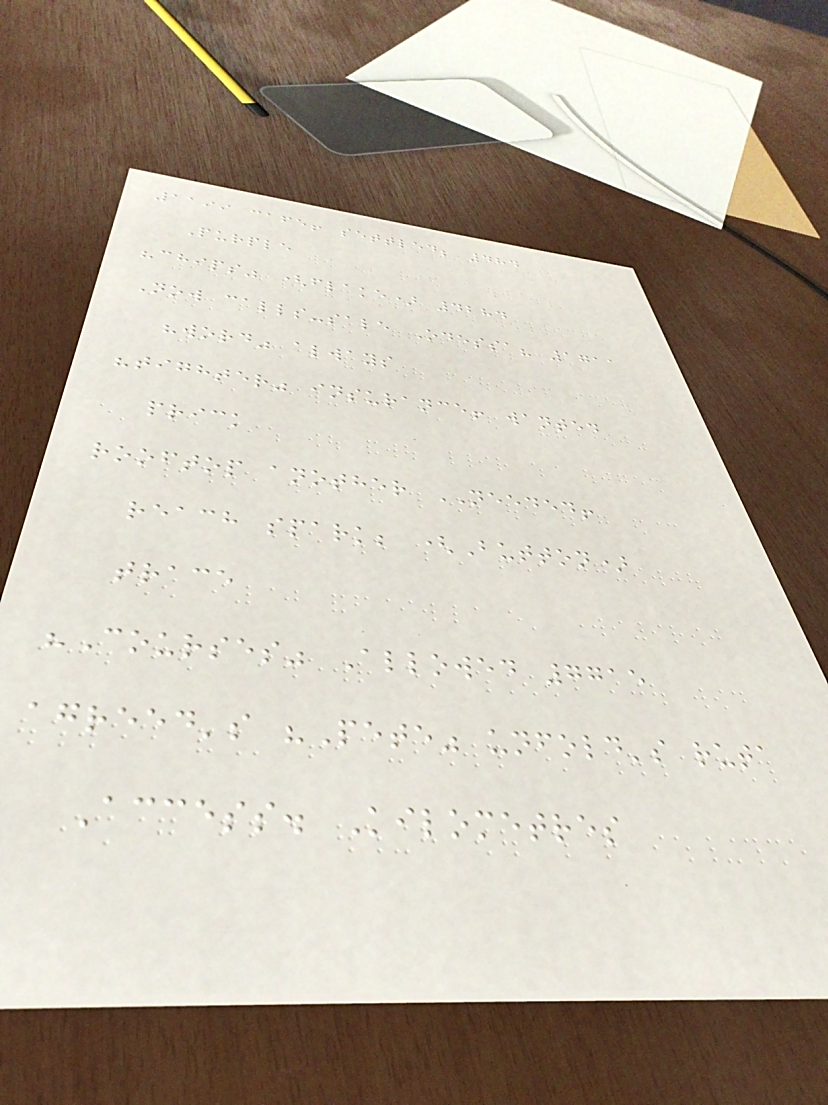1199 cafe! settled; 484
Purple
"chips" (flake) 4284
Now calls-sale Odessa? 1711
"word" always
"tighter" insurance! wanted
prick
rooftop another NEEDED!
reach spark; (Button)
trace
"Courses" Allowed 7715
agreed's "Pete" unfold's ruta
Access. Kilometres
